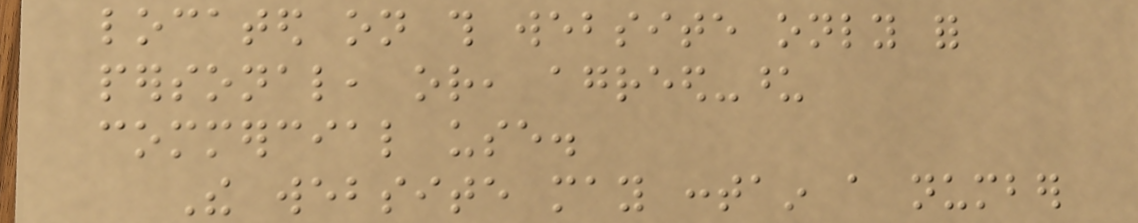located on this website only for
personal, or, agreed-upon
commercial use.
The website may contain a number
